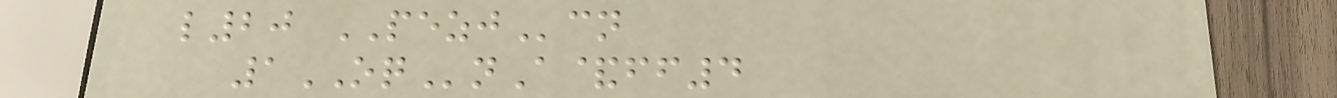l20 PEZJcn
1OQnA&ff4
